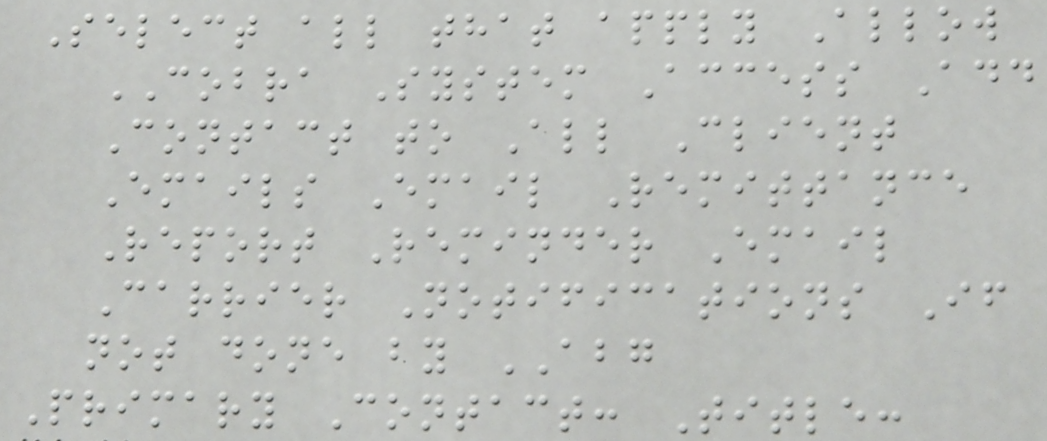Select all that apply Allow
COBRA System Access Add
Contact to All Client
Emails Email Remittance
Report Reminder Email
Carrier Notifications If
not done by ABG
Primary Contact: Title:
